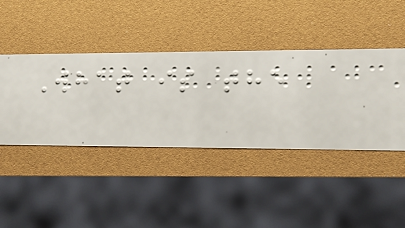What is the
